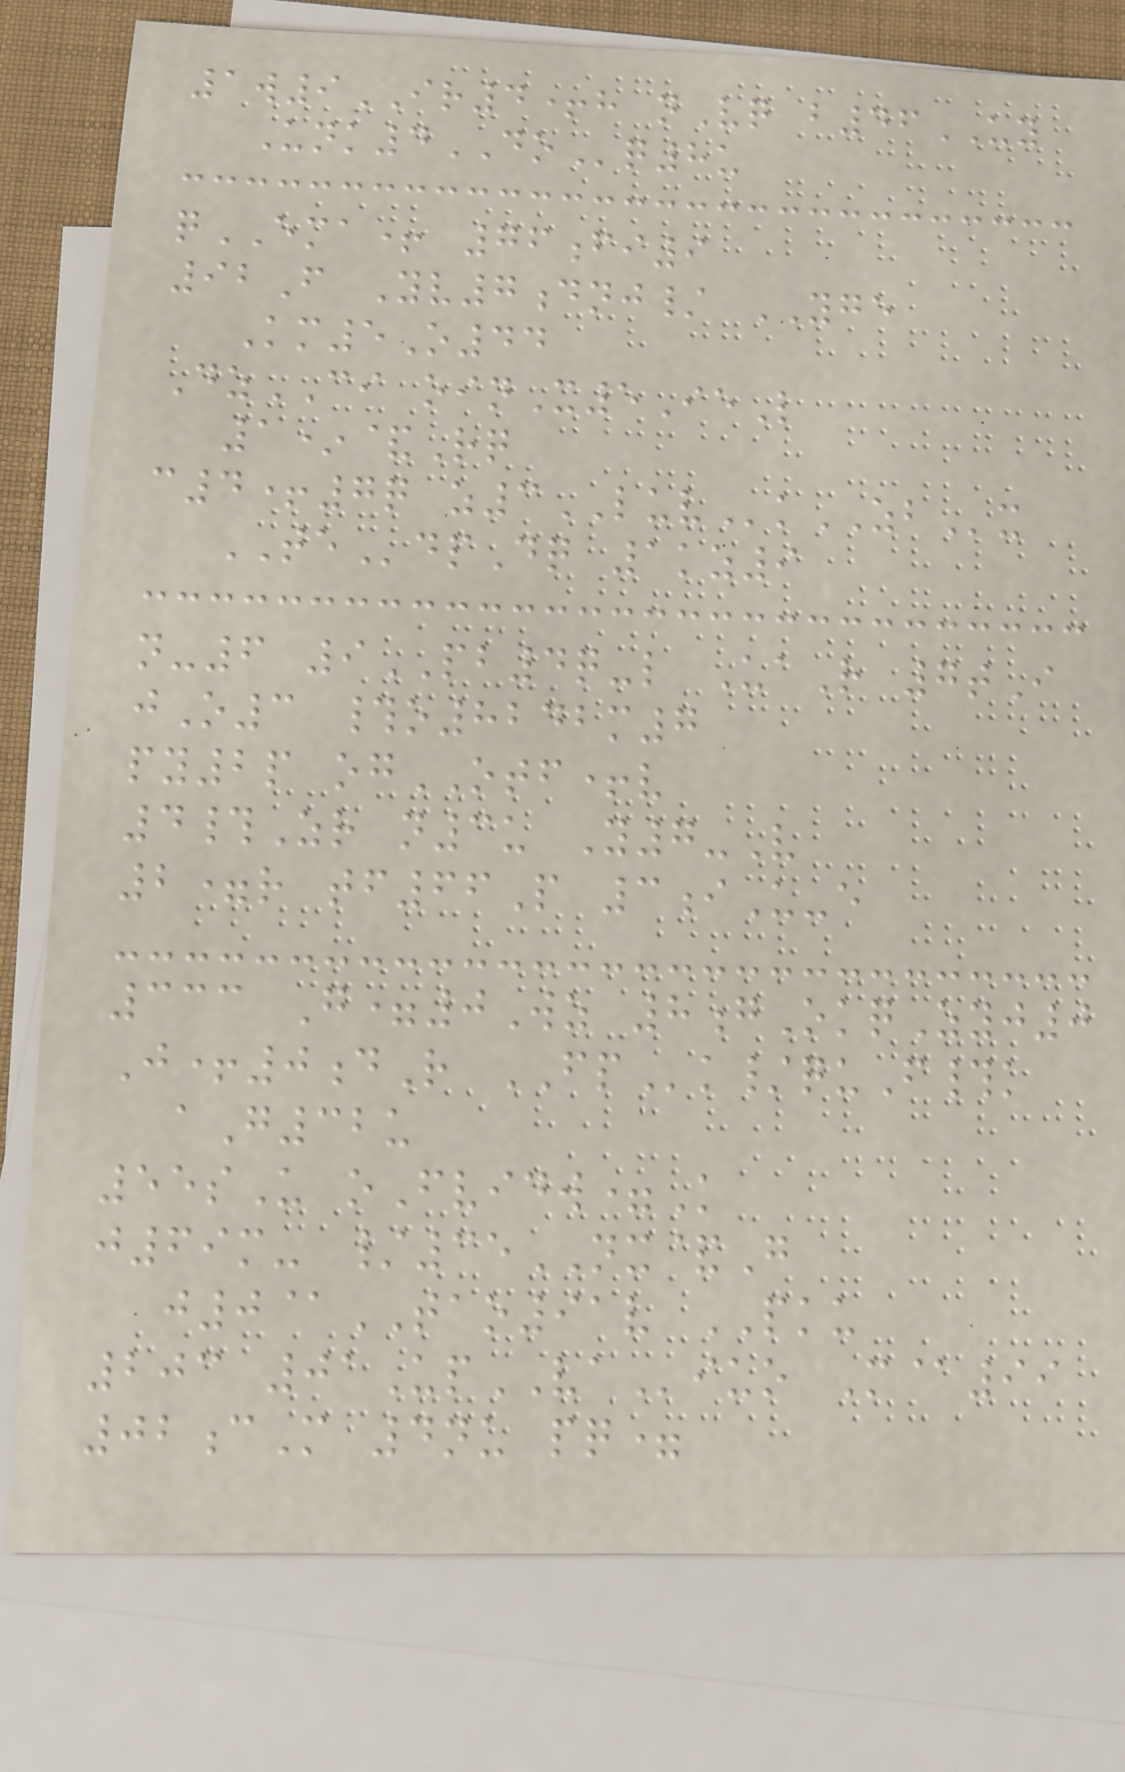1w9IR4+h nVq b46UY
Unk4DOq8u
qEMA+ 76fi9
92F Yv7dnj/ YGE
Km5O44
DzCI oinX5IeL
1*&Rq
c4+7q z3LUVkZBx
TEdpDq 1kz9
n-6 9PB4q-l UaR 7tI
jO3 #o8242m7
py2p ogOTF+v
4#Zr n3u Y7-V
2=r tf66P 3iU-e
333 G=0Wz 8gOkqZyj0
J+0dR FPk/quF#k
aG32u
55sU oFvidw=K
j69m- /35NX&G
j0@TAO91v PKU
203 01UpVAiuo M@99
02cM 4nu pq=
